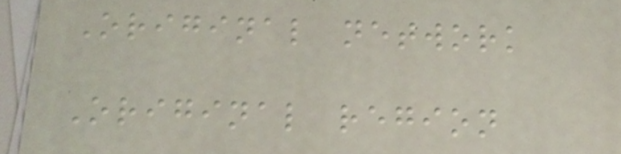Original network
Original region
